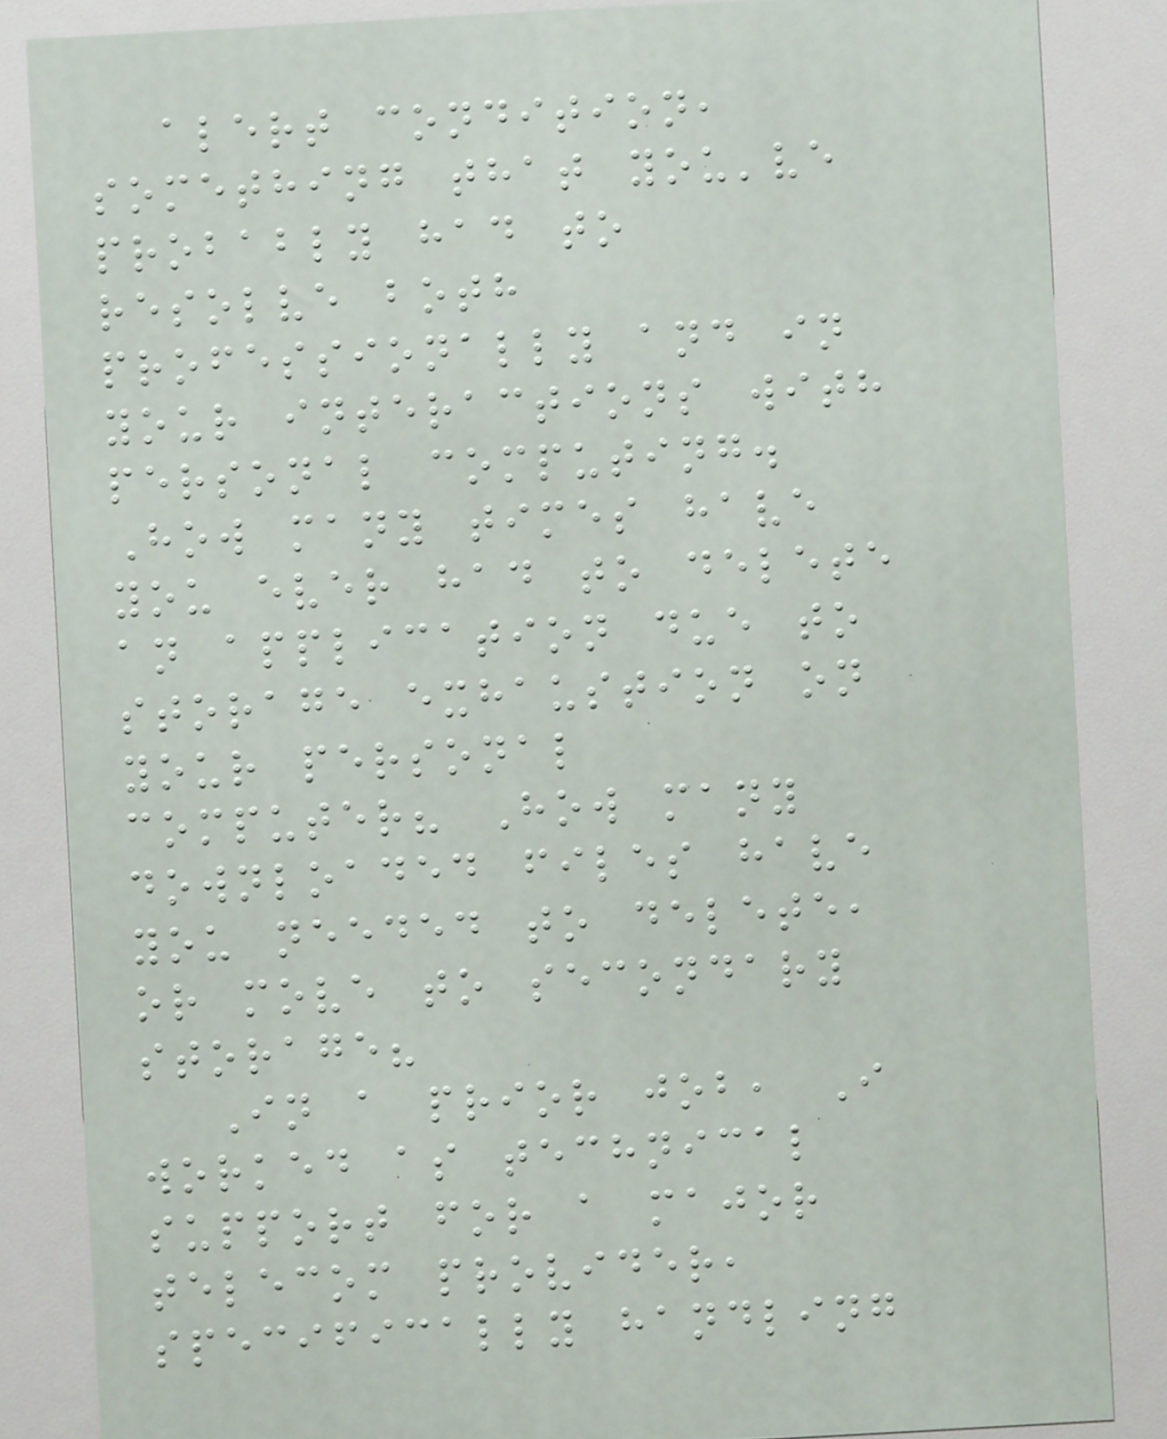alert condition,
something that you've
probably had to
resolve both
professionally and in
your interactions with
personal computing.
How many times have
you ever had to delete
an application due to
storage exhaustion on
your personal
computer? How many
downloaded files have
you needed to delete,
or move to secondary
storage?
In a prior job, I
worked as technical
support for a major
telecom provider,
specifically handling
